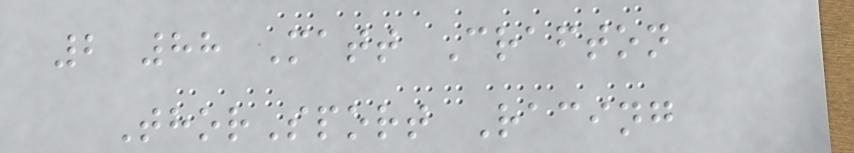2 88 Matt Crafton
ThorSport Racing
